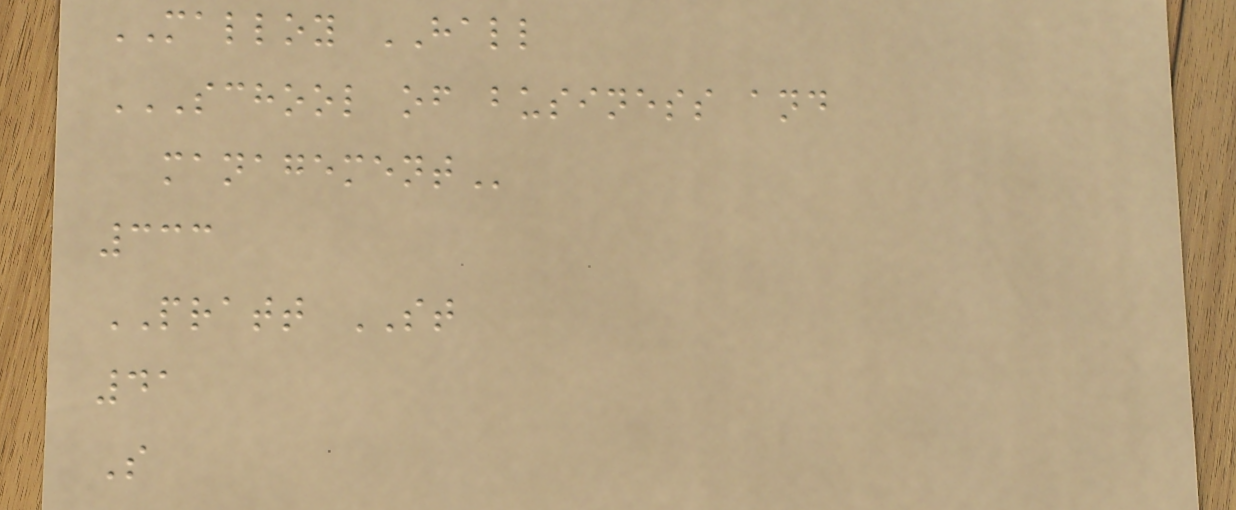MALLOY HALL
SCHOOL OF BUSINESS AND
MANAGEMENT
333
PRATT ST
41
S
